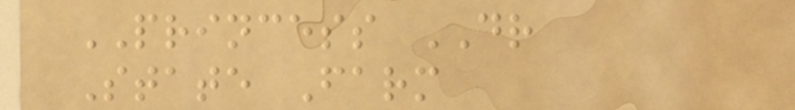PRINCESS DR
State Farm
